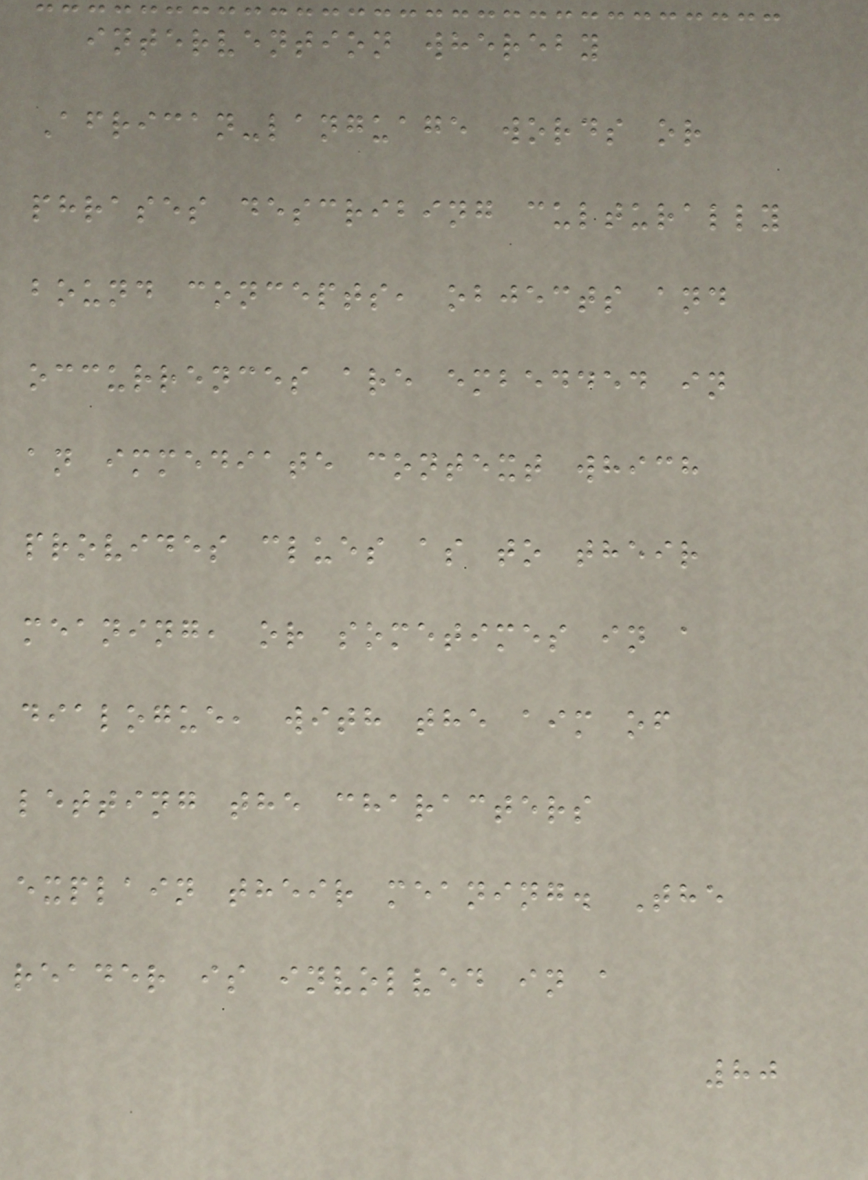intervention whereby
African-language words or
phrases describing culturally
bound concepts, objects and
occurrences are embedded in
an immediate context which
provides clues as to their
meaning, or sometimes in a
dialogue, with the aim of
letting the characters
explain their meaning. The
reader is involved in a
80
